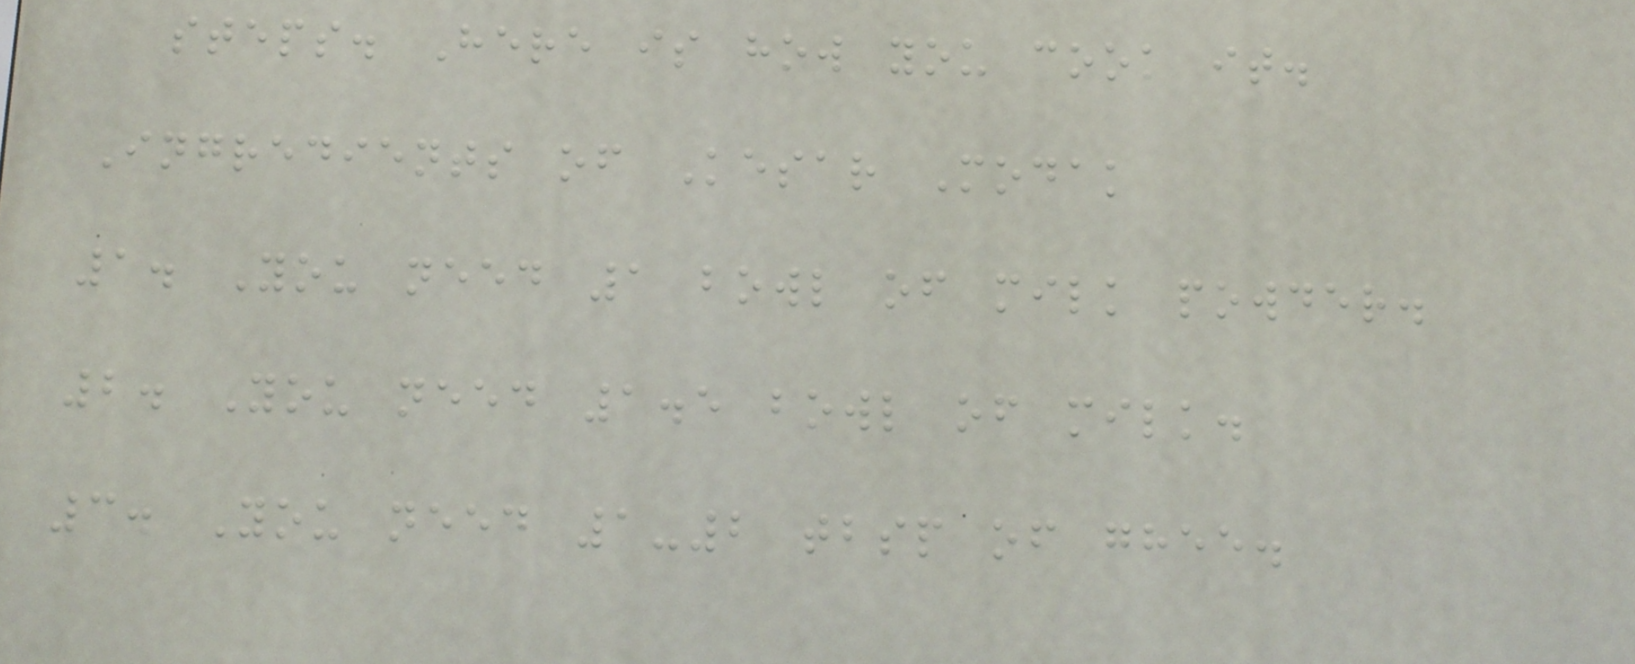steps. Here is how you cook it.
Ingredients of Kesar Modak
1. You need 1 bowl of milk powder.
2. You need 1.5 bowl of milk.
3. You need 1-2 tbsp of ghee.
